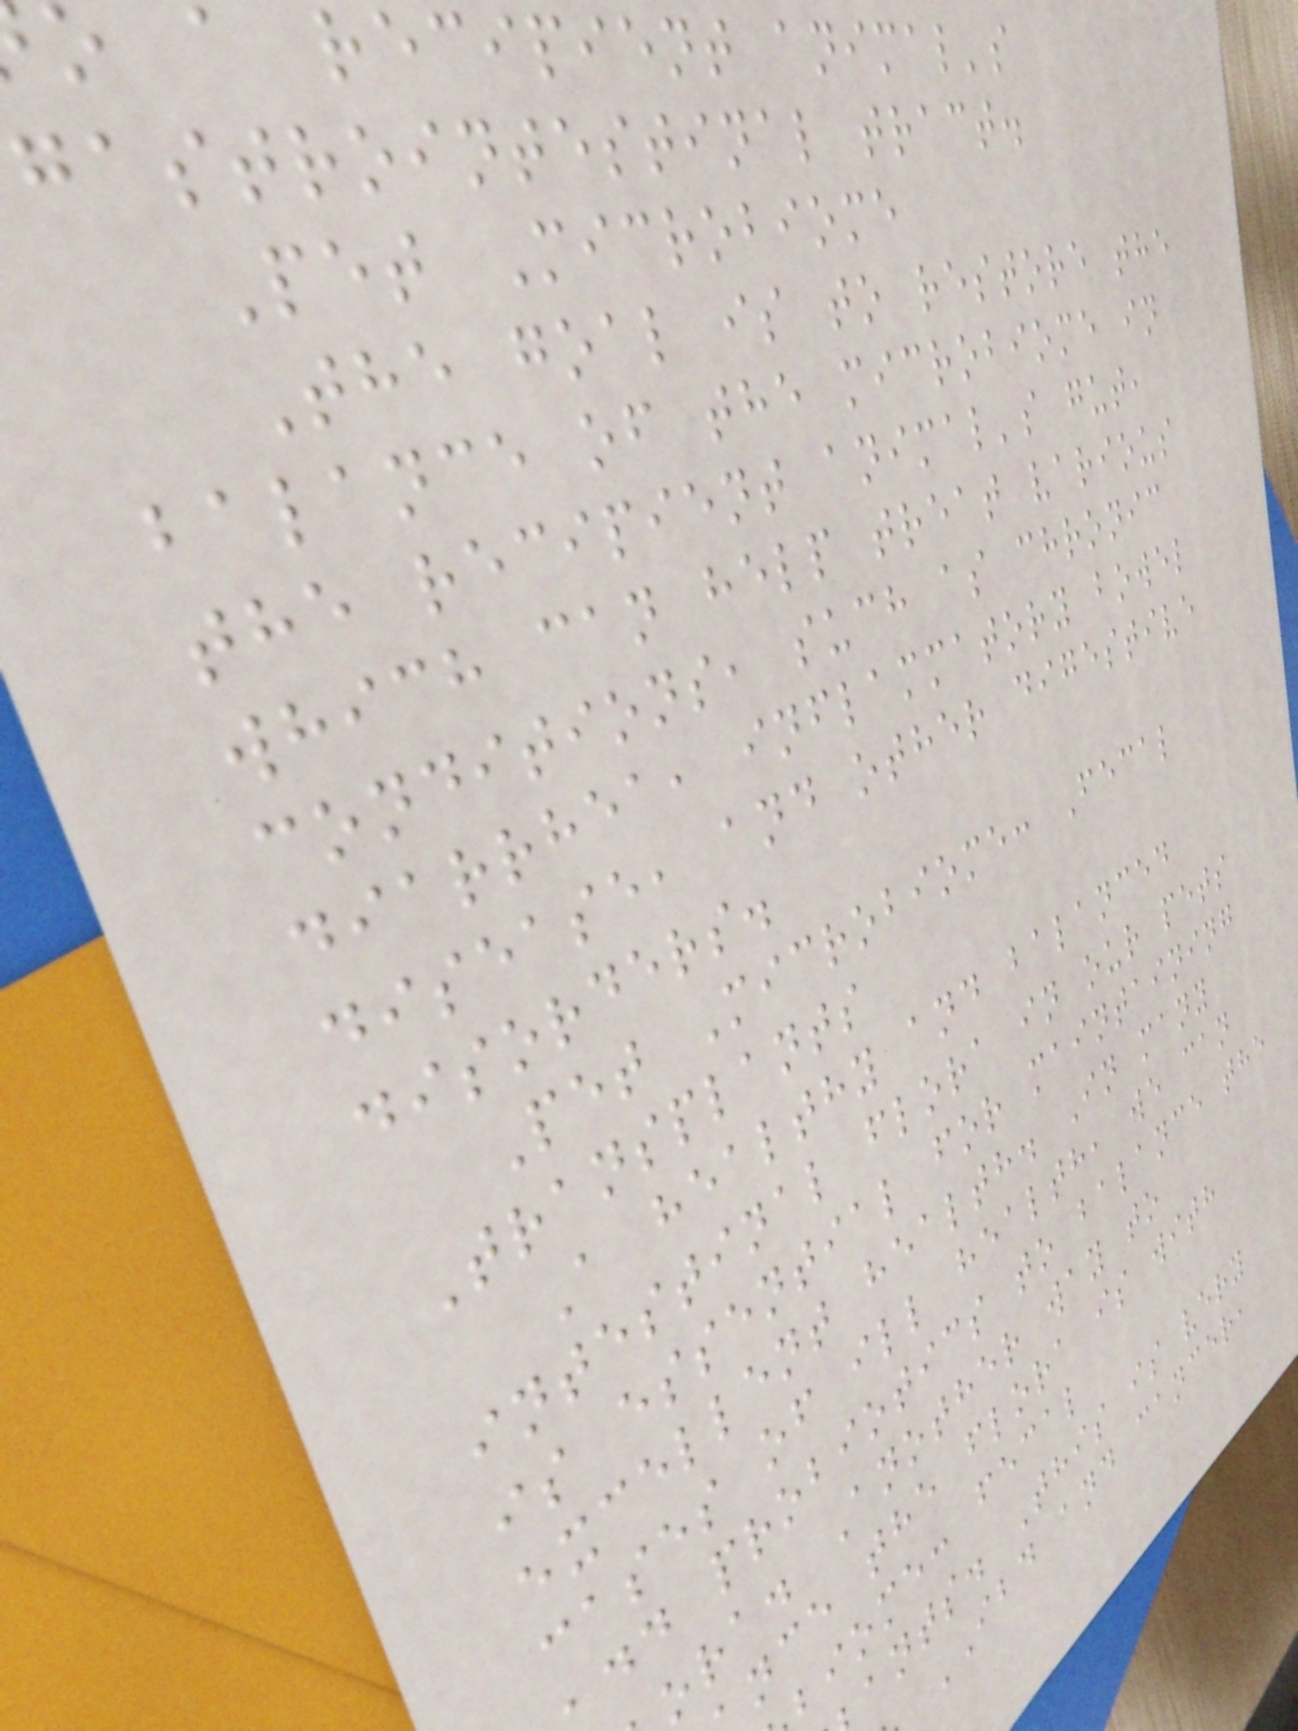a recipient animal's
gastrointestinal tract.
Pet Microbiome
The goal is to restore the
balance of the microbiome in
the recipient animal's gut,
which can help treat various
conditions, such as chronic
diarrhea, inflammatory bowel
disease, and other digestive
disorders.
Pet Microbiome: Fecal
Transplants
A healthy and balanced
intestinal flora in our pets
is essential for maintaining
excellent health. In many
cases of ill health, we can
dd probiotics to balance the
ora. Another way to
nce the flora is with
biome: fecal
ants. This is very
IBD and cancer,
